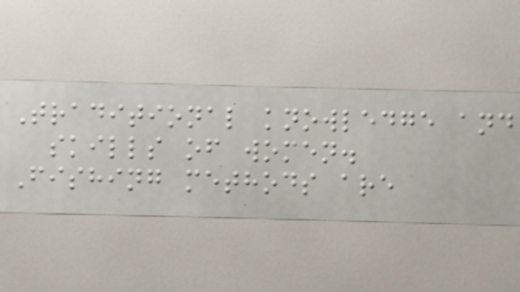Traditional knowledge and
skills of women.
Fishing methods are
